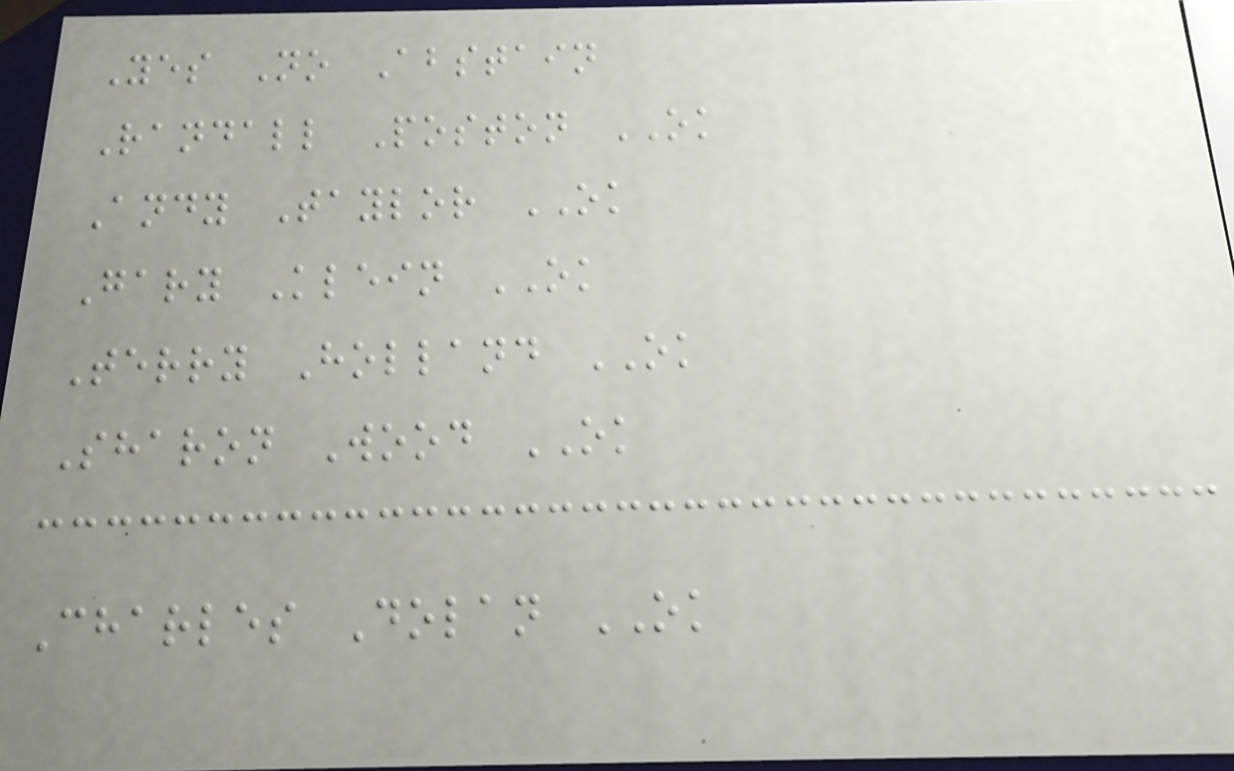Yes No Abstain
Randall Poston OK
Andy Taylor OK
Gary Klein OK
Terry Holland OK
Sharon Wood OK
Charles Dolan OK
